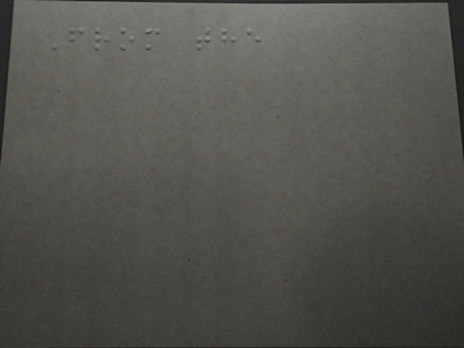From the
